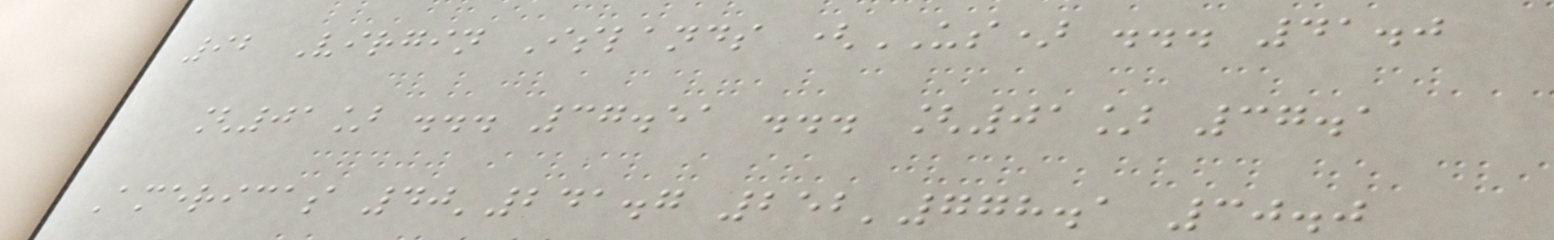92 Virgin Islands (US) ... 41.0
[01] ... 37.51 ... [01] 37.1
Americas 40'241.7 252'778.1 30.0
